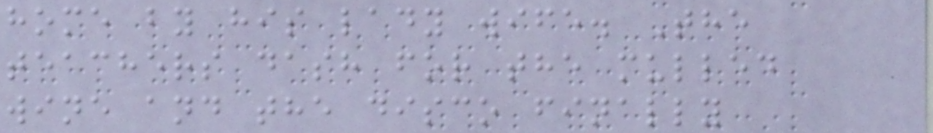home by his lady wife. The
teachers dash for the mulled
wine and the disco finally
